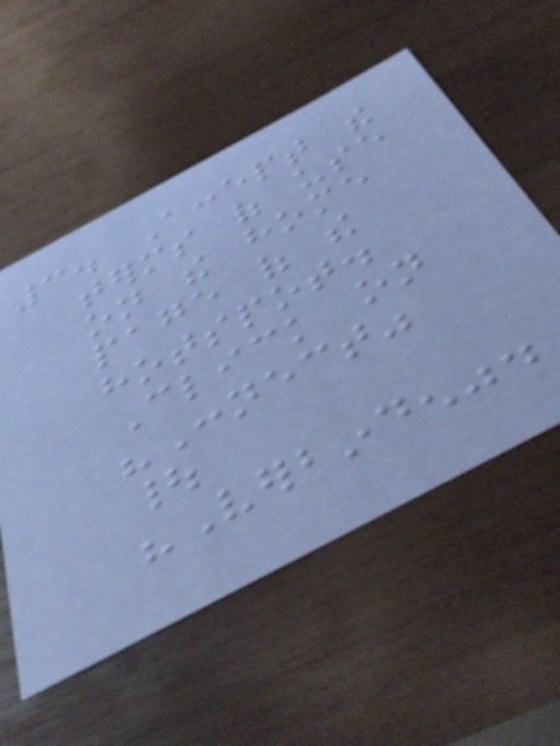3. Accept the
terms of use
on the home
page of the
hotspot.
Click on
"Connect"
|
"Verbinden".
